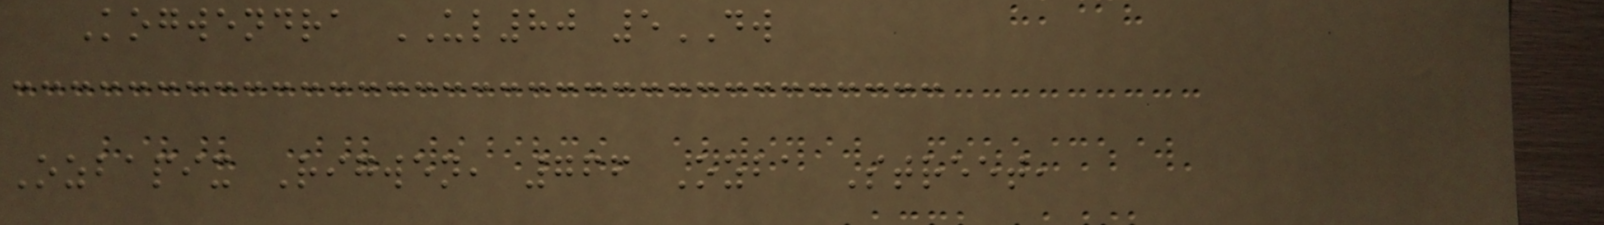Kogwendra UL80 5DW
Ozbapix Rigwen, 766 Ozba Street,
